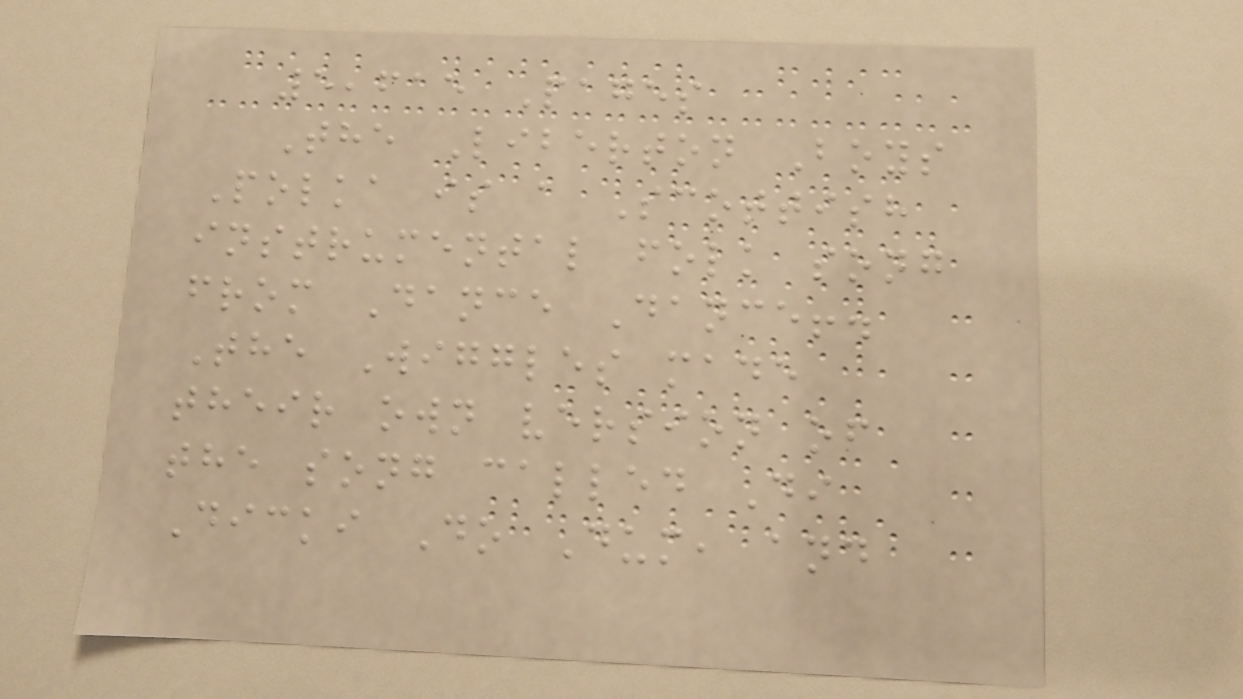5,615 Pages
The Liberton Boys
Polka is a Scottish
instrumental folk song
from Dance Dance!.
The Wiggles made
their own version of
the song called Di
Dicki Do Dum, and
